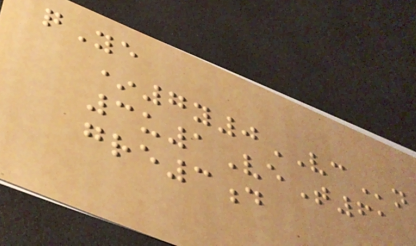qYe
*7y0VCn
3u1VeT61
gre3d
